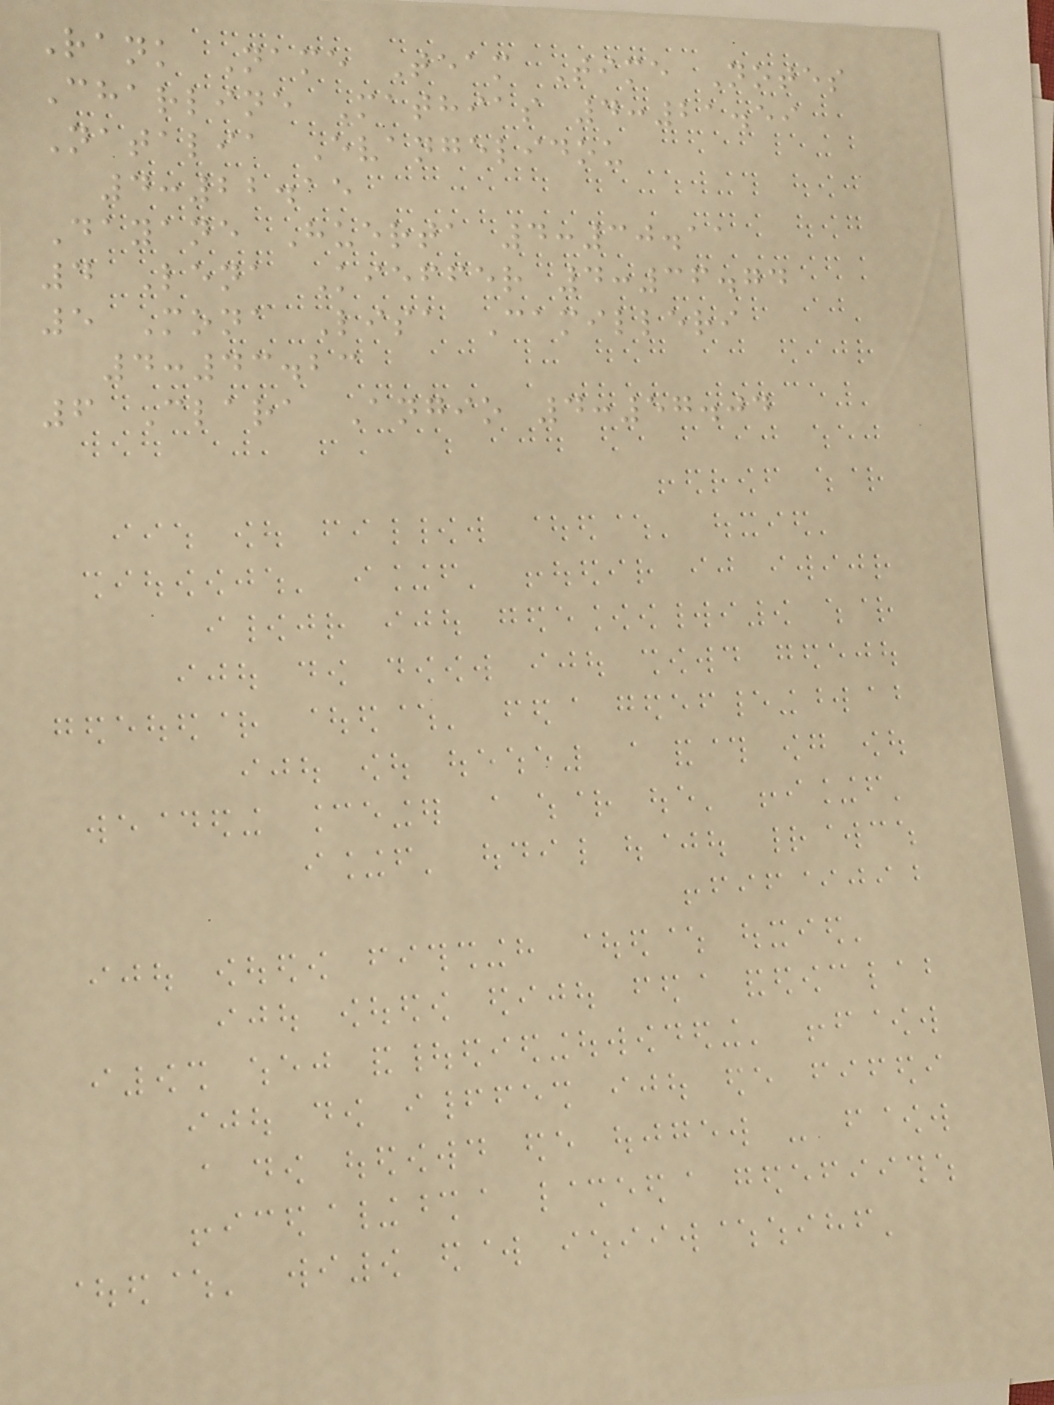Rank Name Team Time Notes
Charline Mathias 4:21.59
Natalia Evangelidou
4:22.15
Dayane Huerta 4:30.11
4 Lena Kieffer 4:36.74
5 Mona Lisa Camilleri
4:43.23
6 Clara Angio 4:57.04
